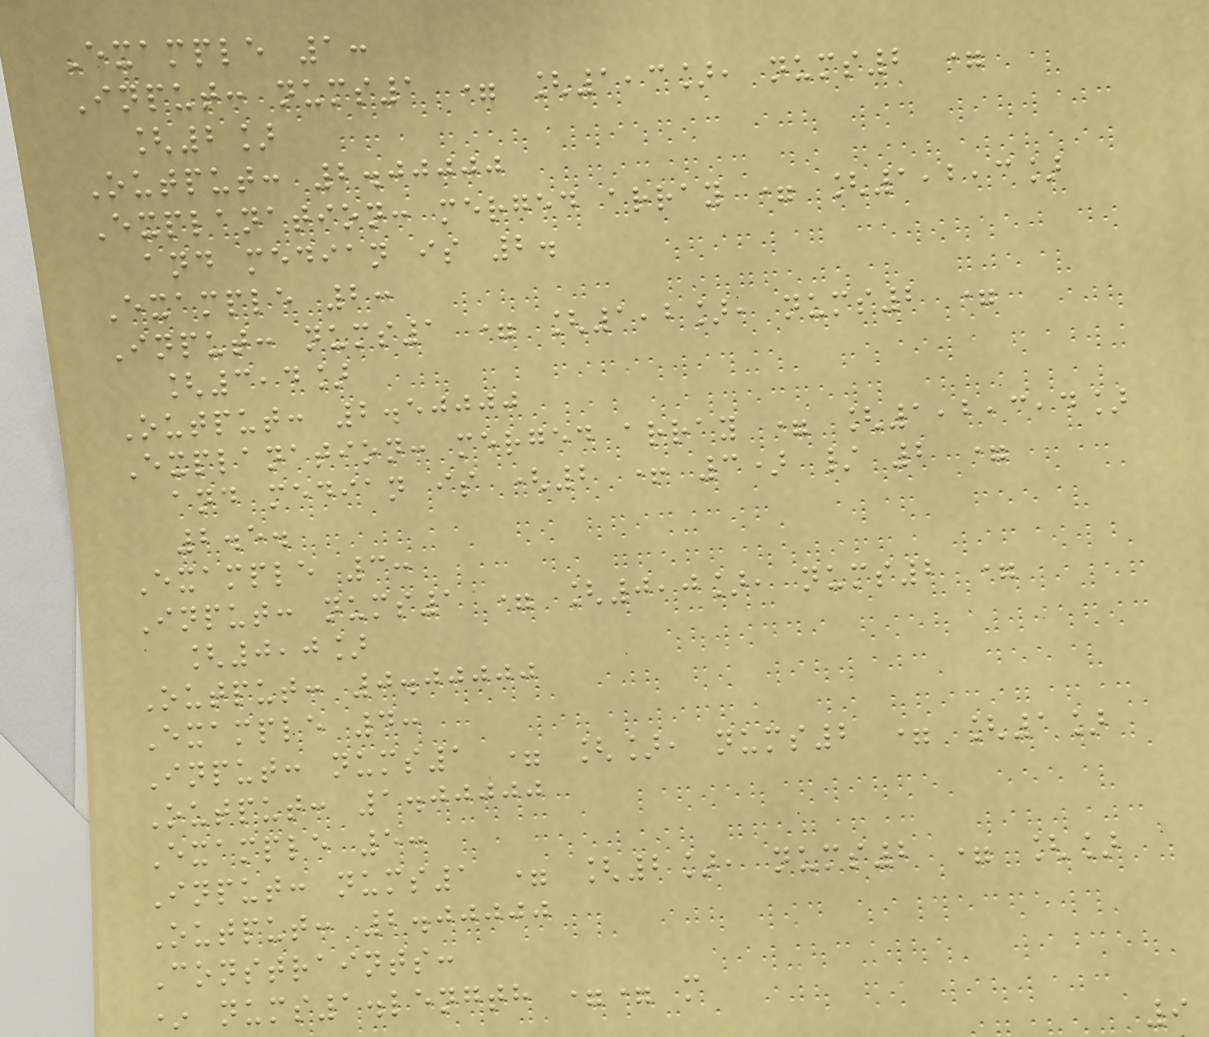Example 1:
Input: nums1 = [1,3], nums2 =
[2]
Output: 2.00000
Explanation: merged array = [1,2,3]
and median is 2.
Example 2:
Input: nums1 = [1,2], nums2 =
[3,4]
Output: 2.50000
Explanation: merged array = [1,2,3,4]
and median is (2 + 3) / 2 =
2.5.
Example 3:
Input: nums1 = [0,0], nums2 =
[0,0]
Output: 0.00000
Example 4:
Input: nums1 = [], nums2 = [1]
Output: 1.00000
Example 5:
Input: nums1 = [2], nums2 = []
Output: 2.00000
Constraints:
* nums1.length == m
9
